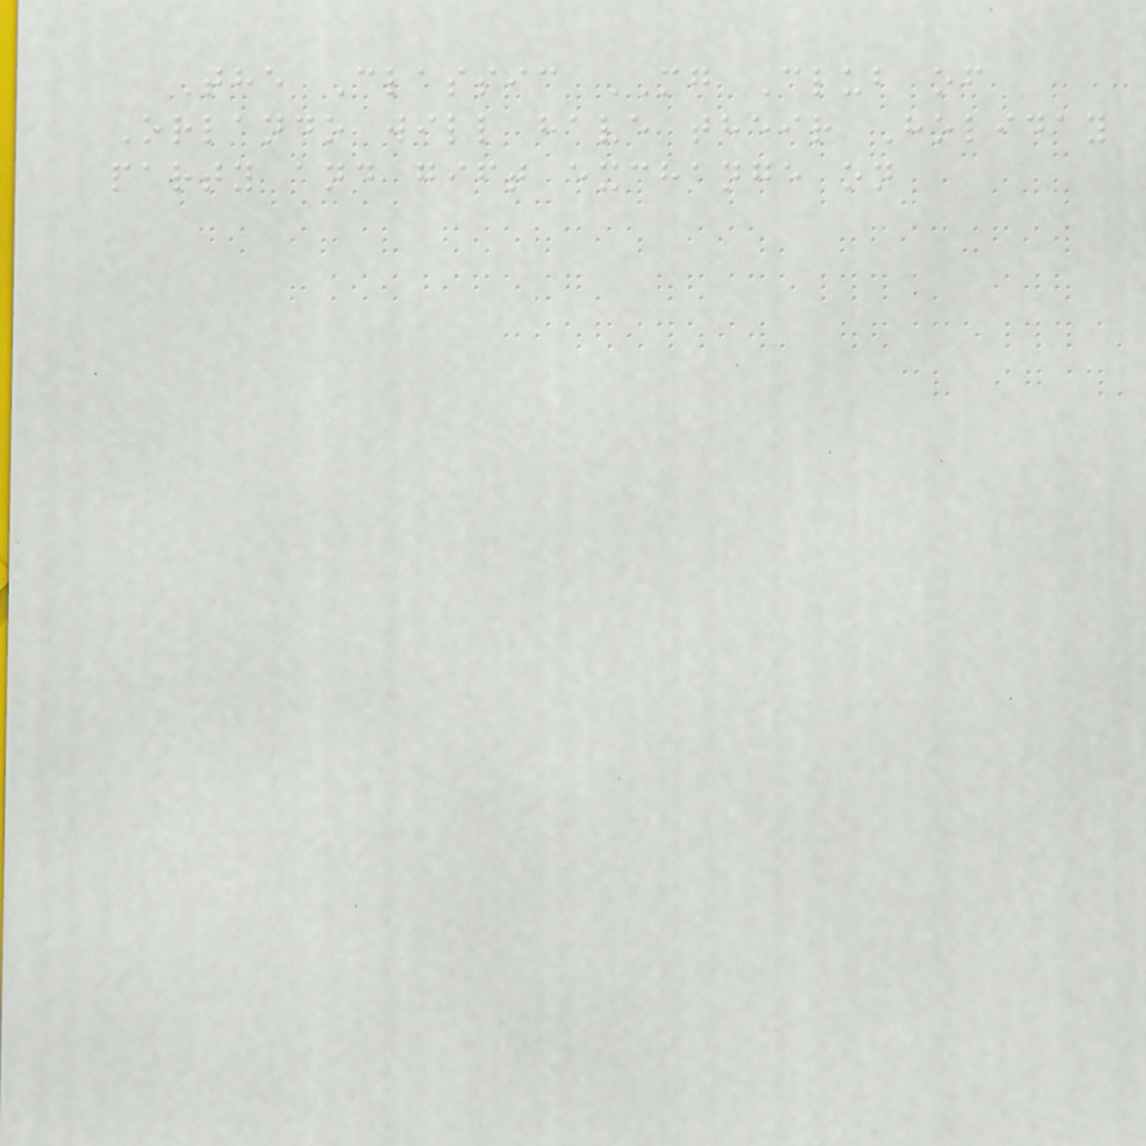The Classic MG Club of
Orlando will have their Holiday
party and gift exchange on
